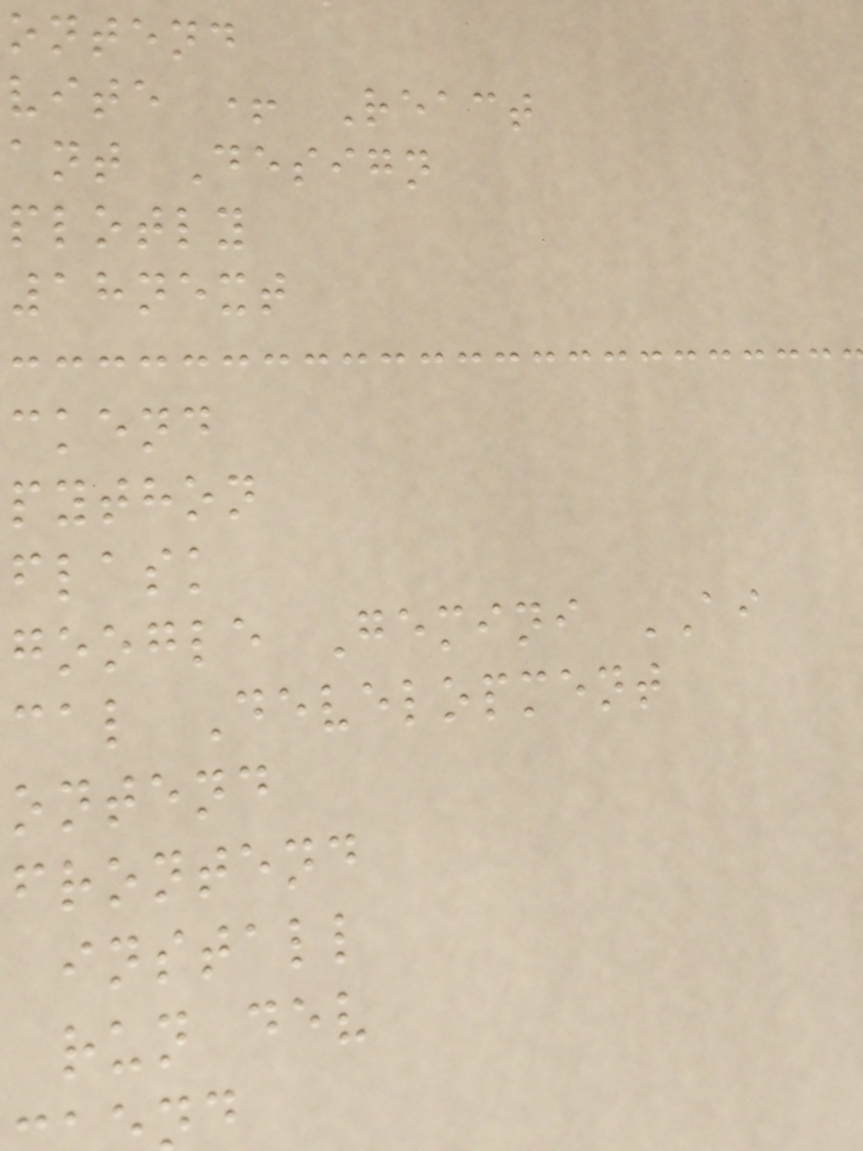ontend
vite + React
ant Design
plotly
18next
ckend
python
flask
google Gemini AI
cal Development
ontend
frontend
install
run dev
